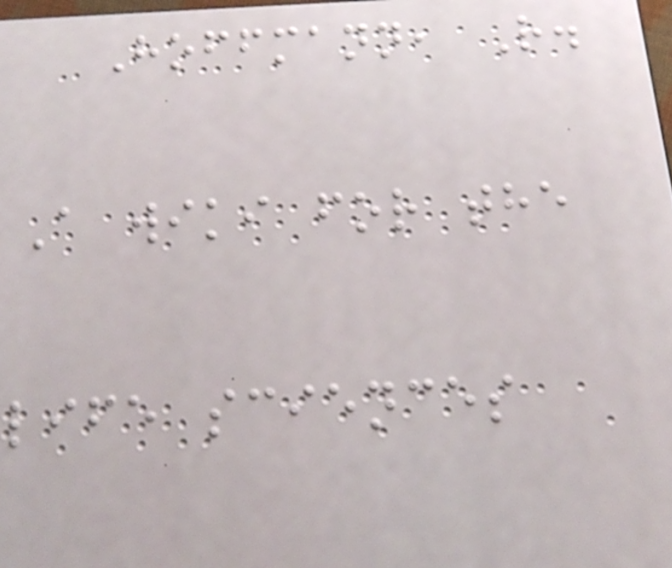Hoffmann, R.
A wiki for the
life sciences
